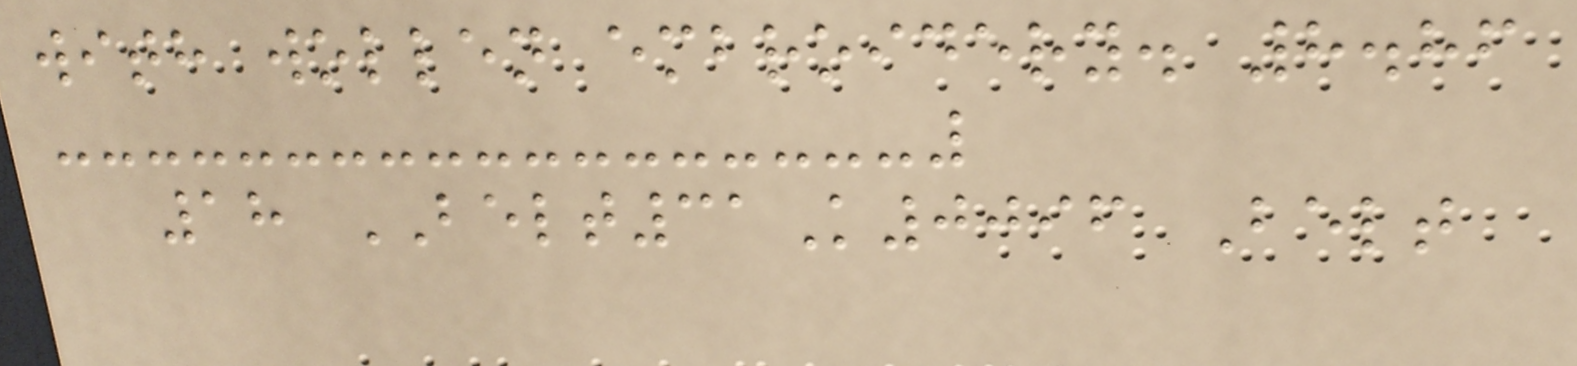with wollen embroidery. 8.86
18 BELT31K0096 Belt
